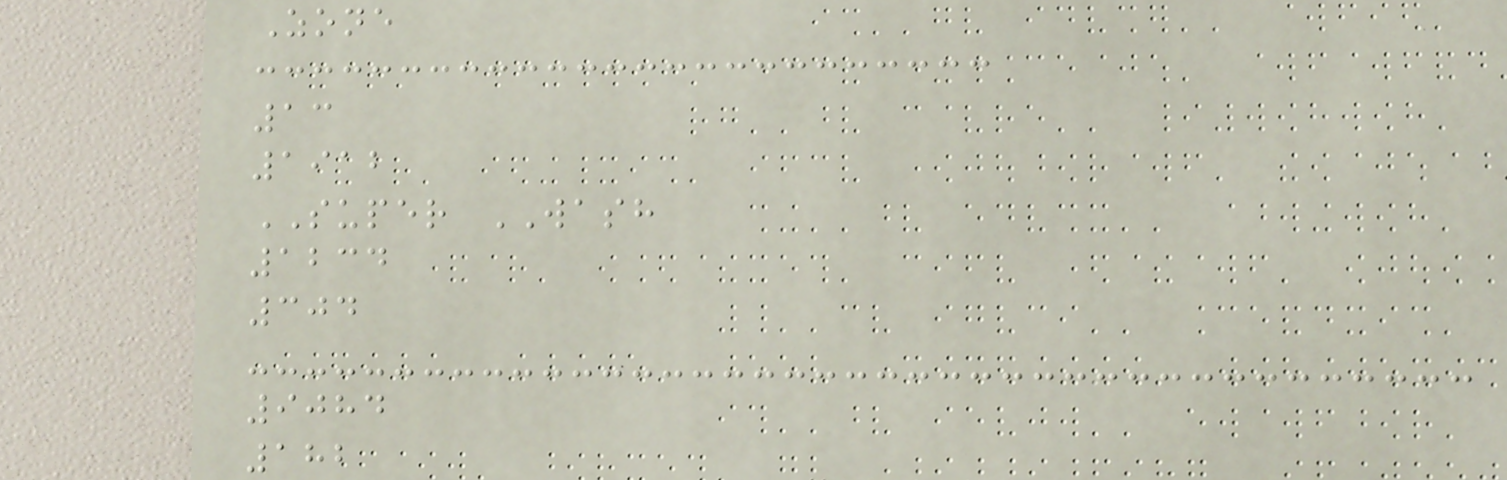Zone
13
1912
SUPER WASH
1234
304
9084
182
